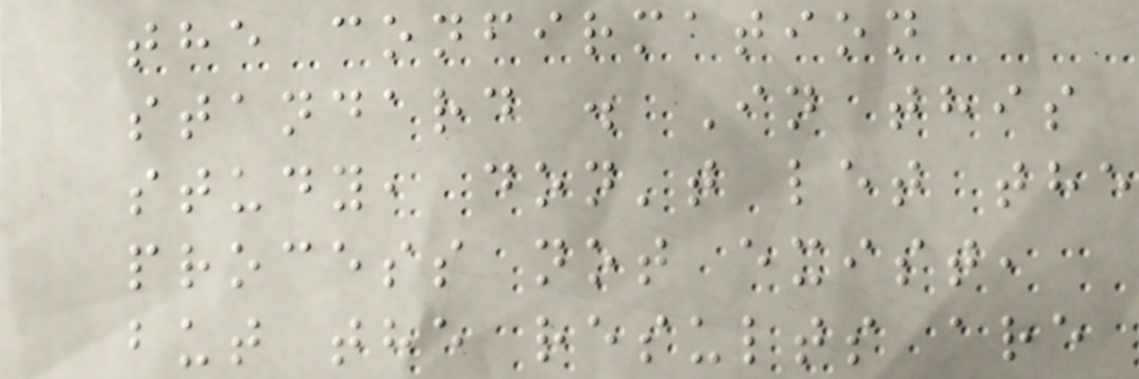the confirmation
standard . In this
study, don't let the
process not exist,
but the results are
